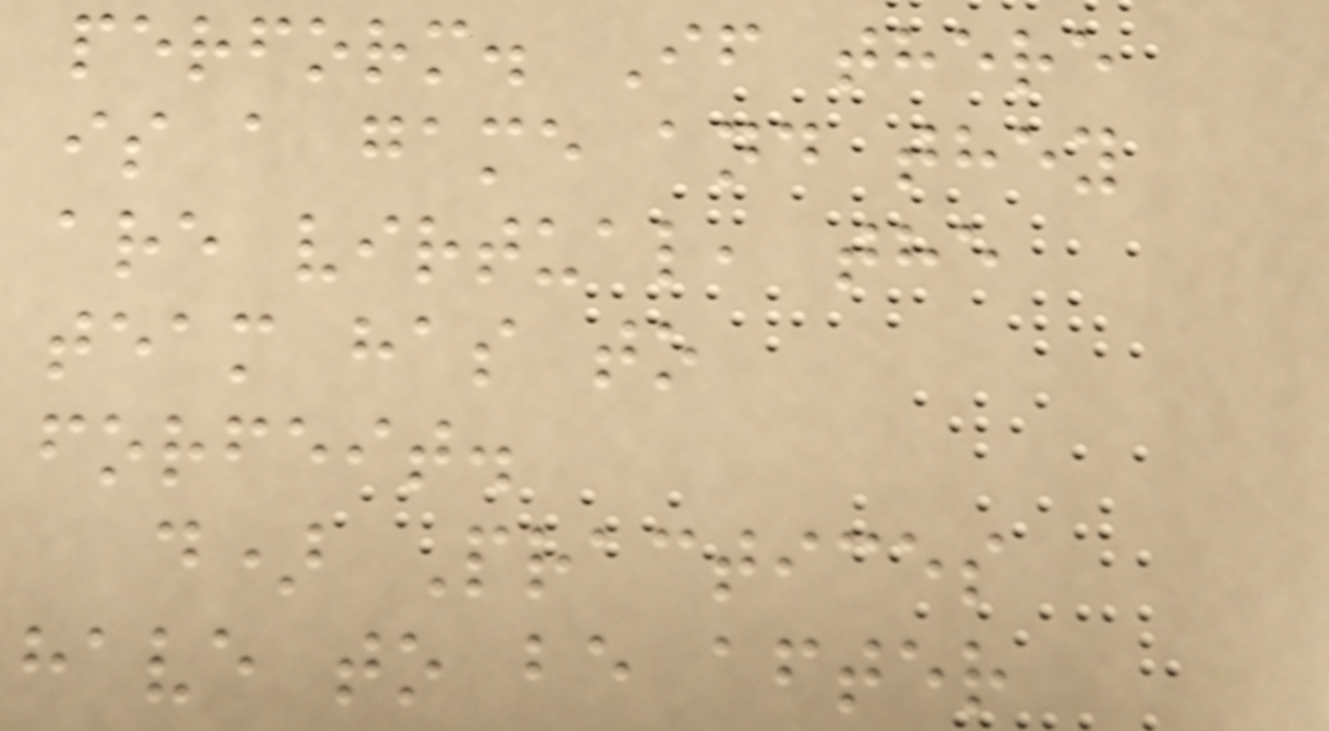perform. If there
is a game and they
are virtual, the
team has to
forfeit.
d) Practices
have to be after
